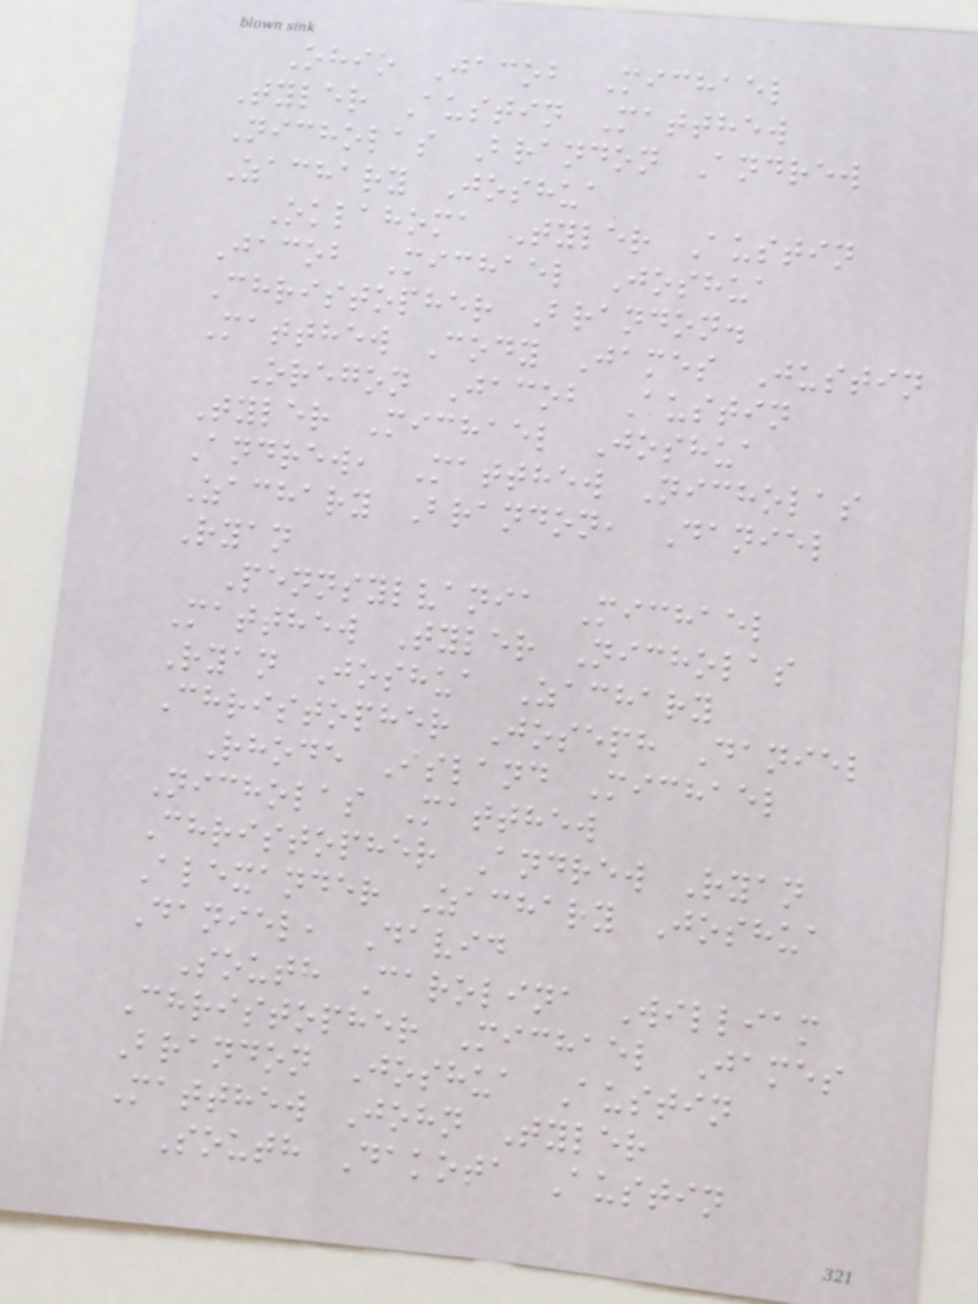Ohio Jacob Michael
Tyler Austin Matthew
Nicholas Brandon Andrew
Zachary Joshua
Oklahoma Tyler Austin
Jacob Michael Joshua
Christopher Brandon.
Matthew Cody James Justin
Oregon Jacob Austin
Tyler Michael Joshua
Andrew, Matthew Nicholas
Zachary Brandon, Daniel
Ryan
Pennsylvania Michael
Matthew Tyler Nicholas
Ryan Joshua Zachary
Christopher Joseph Daniel
Rhode Island Michael
Nicholas Matthew
Christopher Andrew Ryan
Alexander Zachary Joshua
Daniel, David
South Carolina William
Christopher Michael James
Brandon Joshua Austin
Matthew John Tyler
South Dakota Austin
